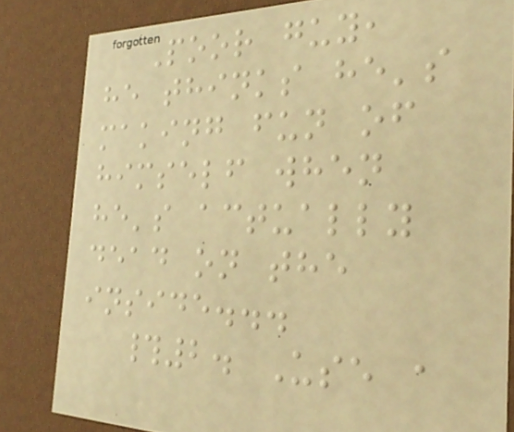Poor guy,
he thinks he's
making fun of
himself when
he's actually
dead on the
inside...
#2. Use a
